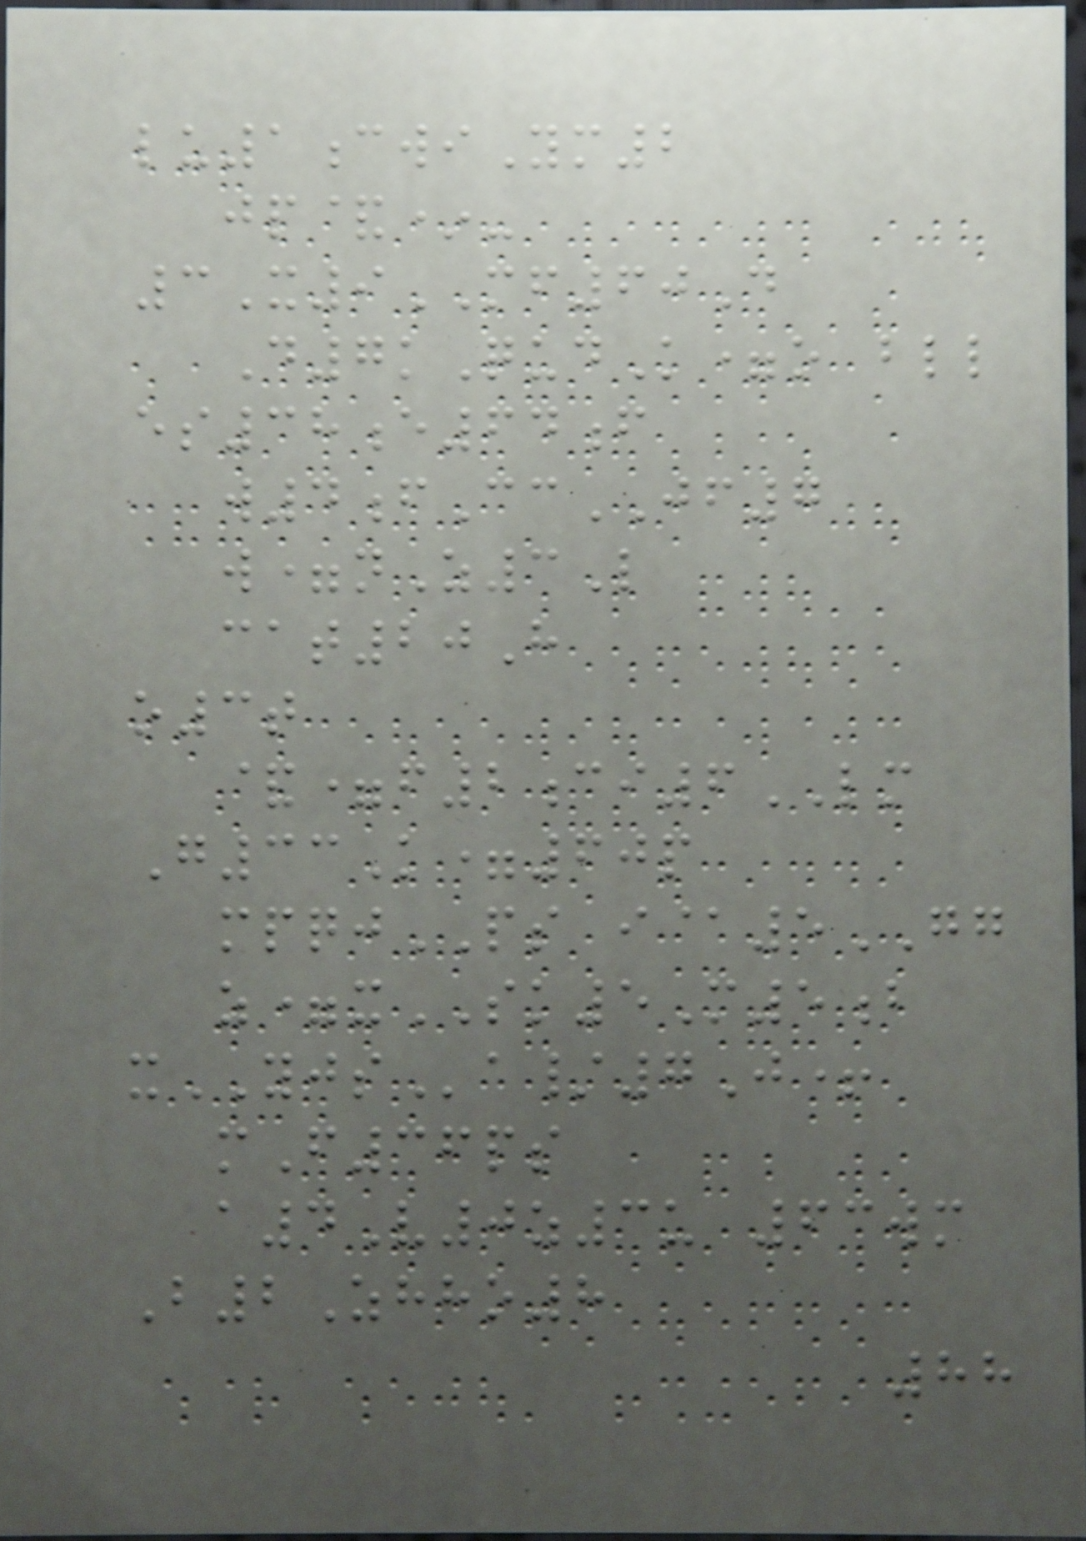lu1cwiYm2
jp&*-
3X9MF60D
D7kQudK=o bll
es38e64f
w4fCcJF7
w=nZ3L
cat20H
o3t
&=f2ci6LM
G33K=60p
mpqjPS i@5GG
z=xSK5M5b
xYJSa/7J+
mF36ps
a4V0z3u 63wm
B2Zhho8
88
